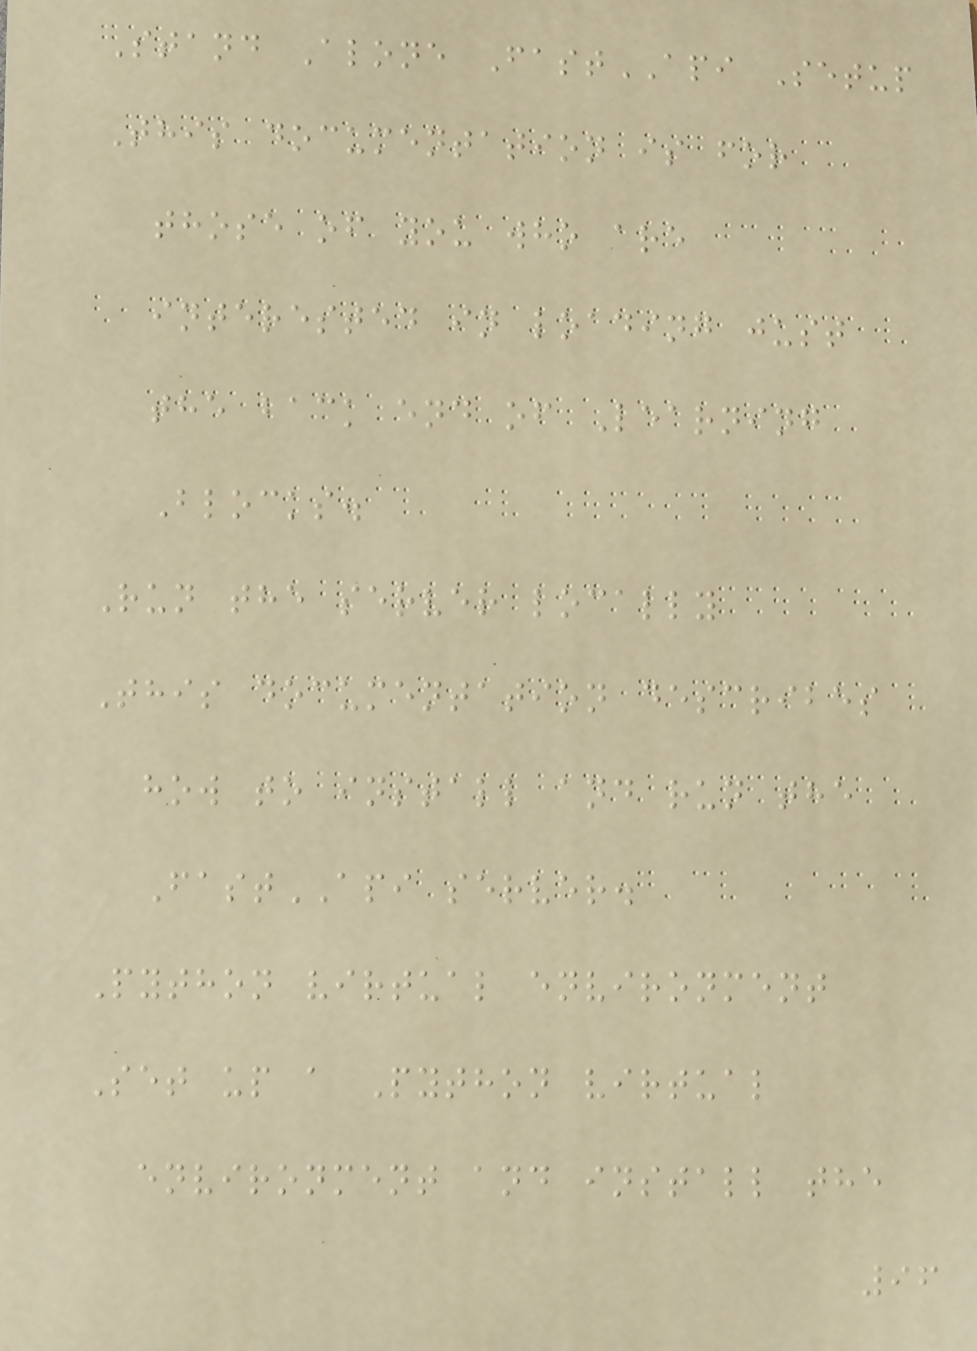Stand Alone FastAPI Setup
This documentation is for
those of you who are
interested in loading just
the back end of Learning
Blocks.
Run the server locally
This documentation describes
how to install and run the
FastAPI server.
Python virtual environment
Set up a Python virtual
environment and install the
96
